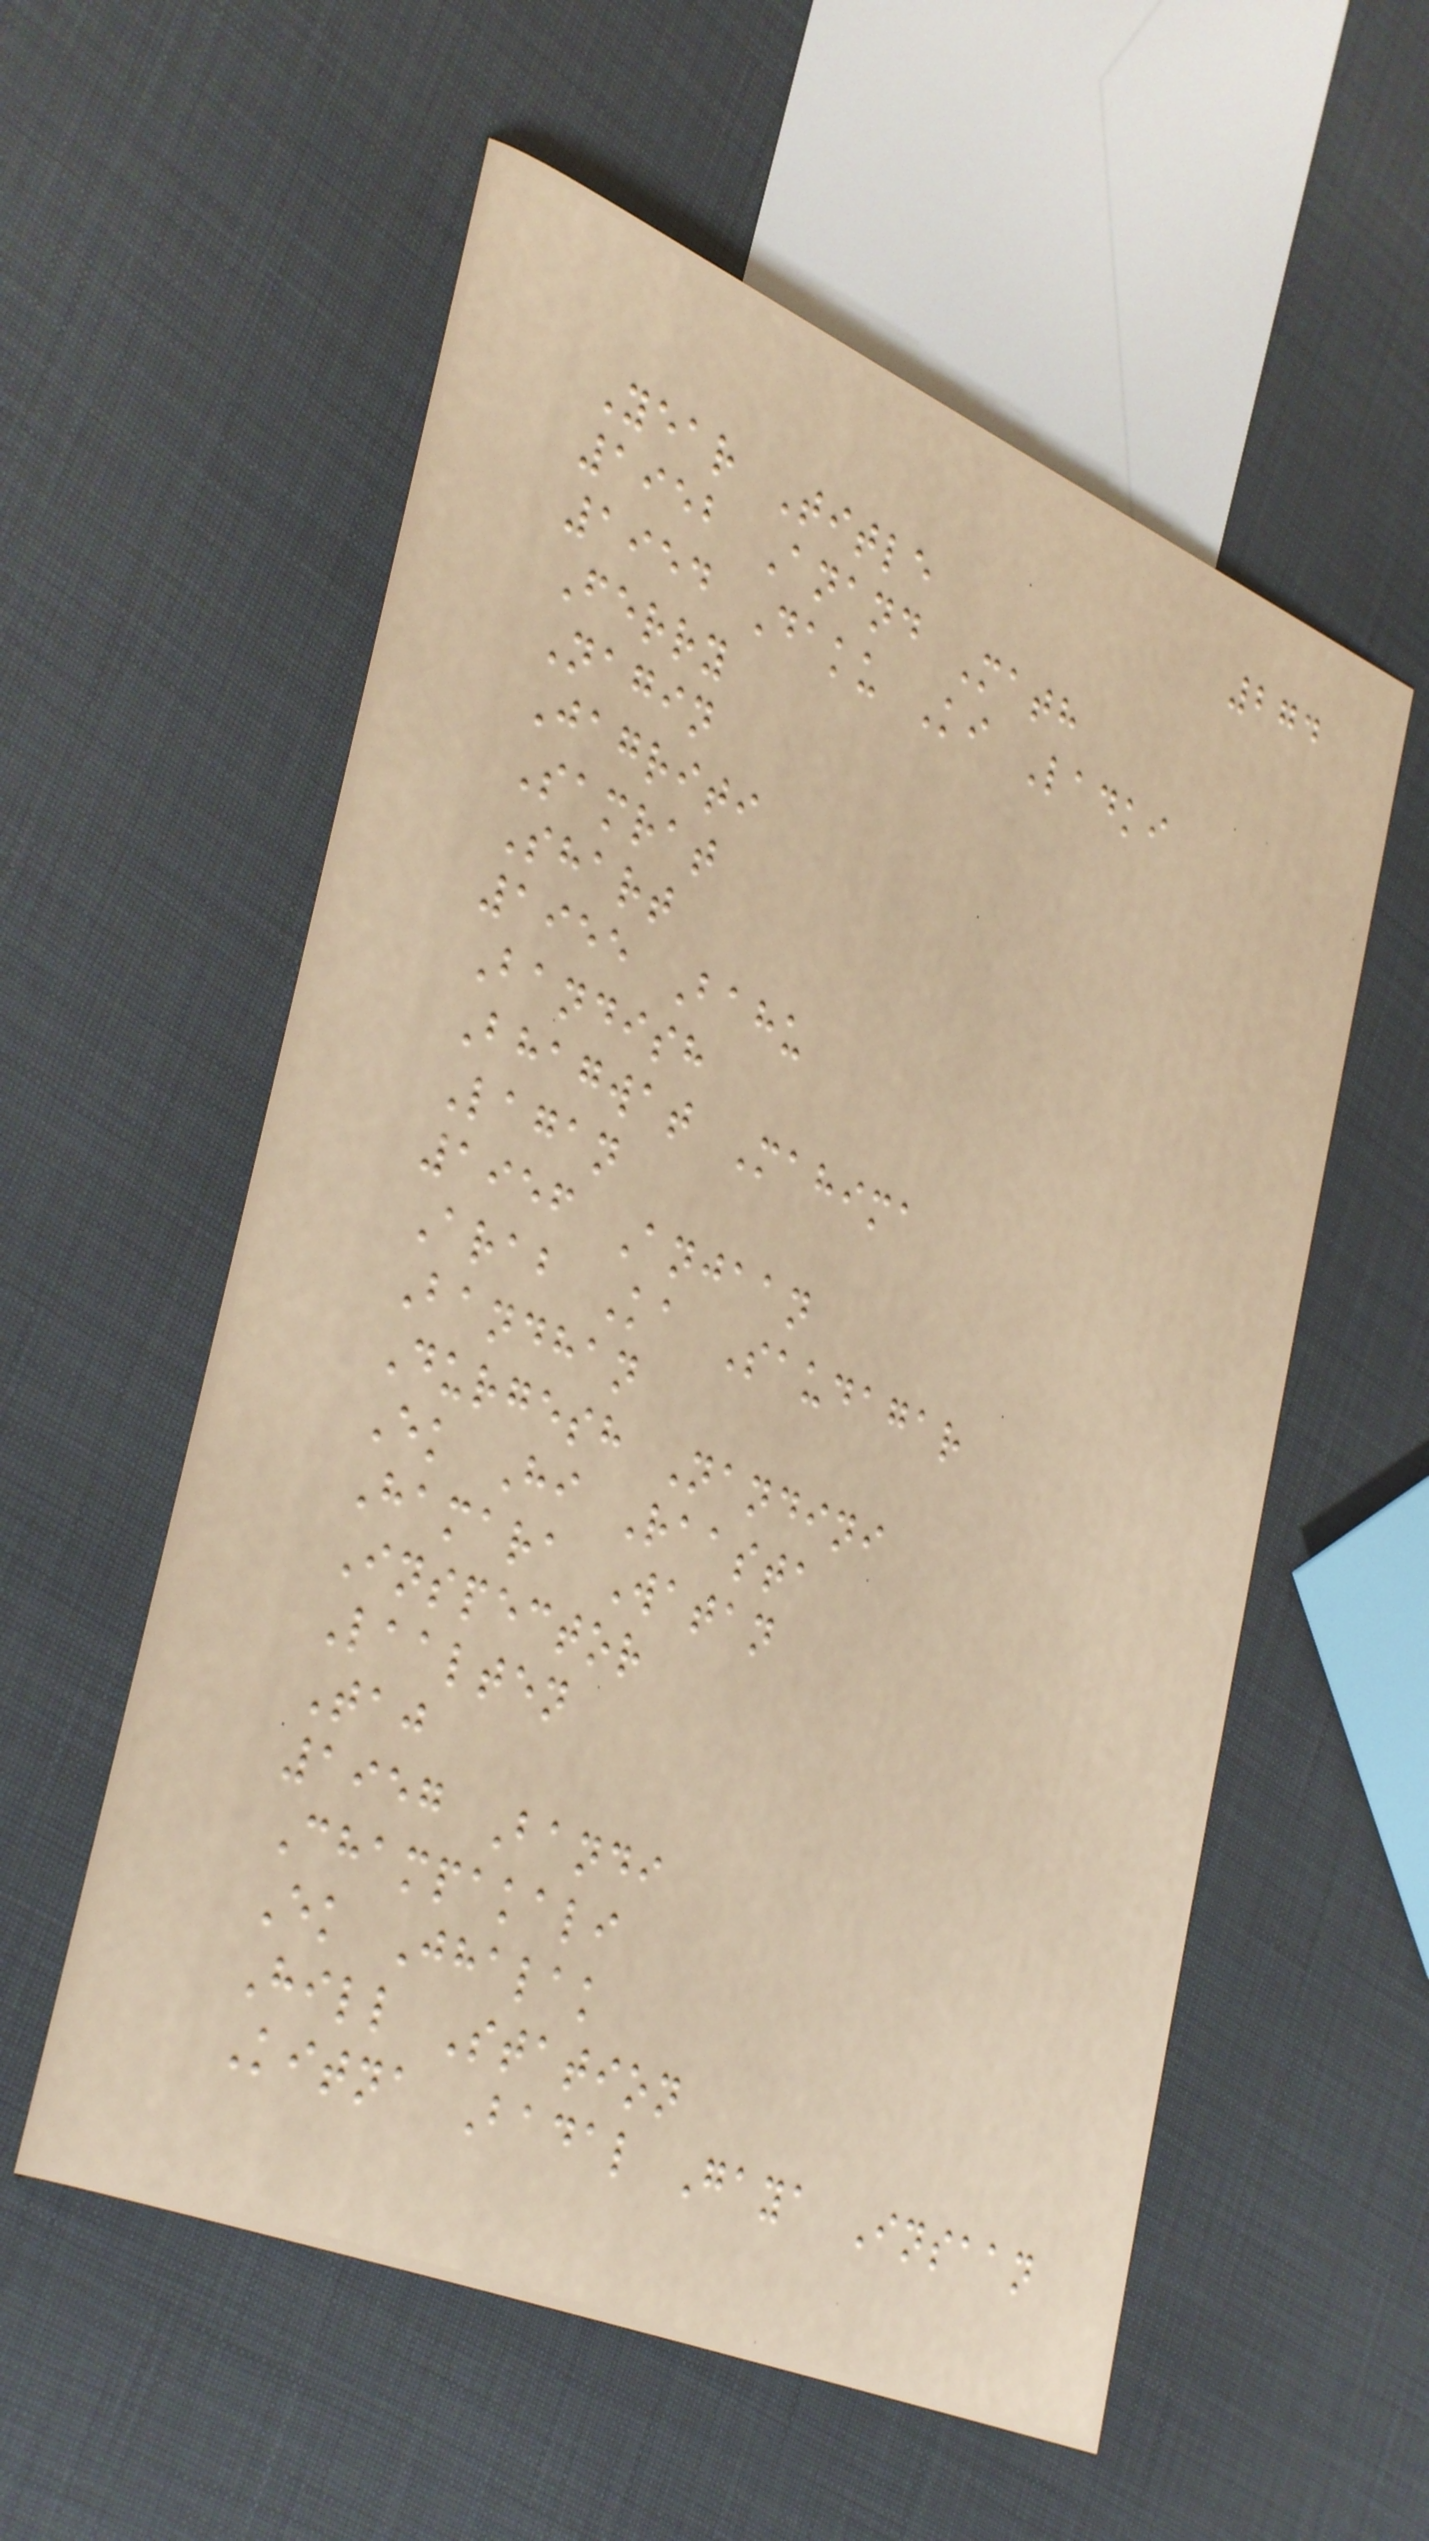274
Year Title
1952 Anand Math
1954 Daku Ki Ladki
Ferry
Nagin
Jagriti
Samrat
Shart
1955 Bahu
Bandish
Bhagwat Mahima
Lagan
1956 Anjaan
Arab Ka Saudagar
Bandhan
Durgesh Nandini
Ek Hi Raasta
Hamara Watan
Inspector
Laalten
Taj
1957 Bandi
Champakali
Ek Jhalak
Hill Station
Kitna Badal Gaya Insaan
